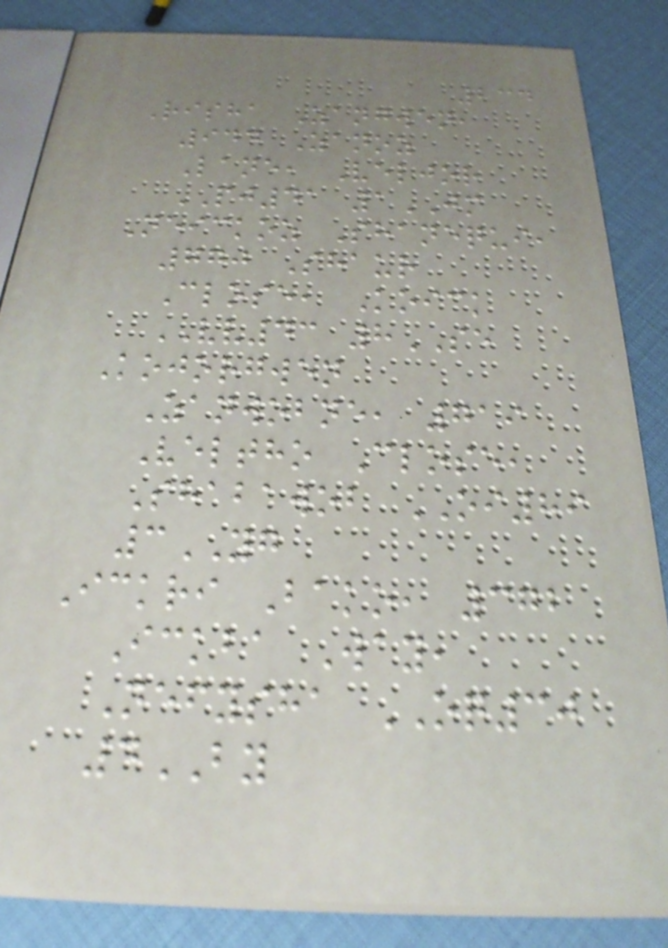234
Risha Zangwen,
944 Zanoz
Lane, Veljor
PJ41 1JM
Neickoz Shanequi,
770 Shaur
Close, Koick
VV43 8SE
Kojorgwen
Zanwobne, 719
Veltho Close,
Shabawob OI89
3YG
Ickri Bako, 372
Ickba Way,
Nefysha OQ30
4BY
